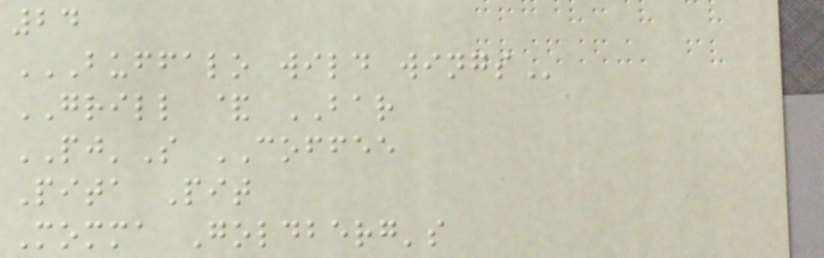24
BUFFALO WILD WINGS
GRILL & BAR
PJ'S COFFEE
Pita Pit
Momma Goldberg's
